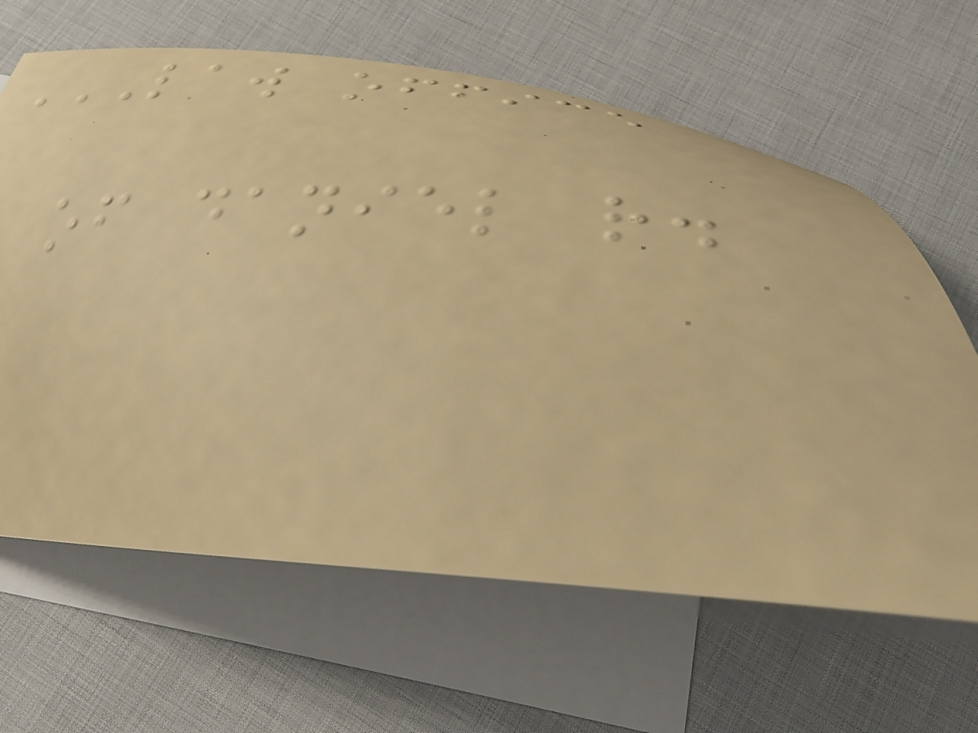LAW OFFICE
OF DANIEL R.
